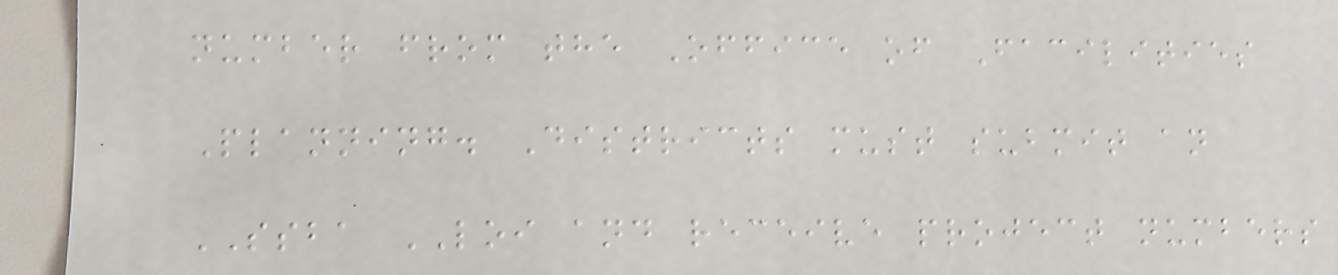number from the Office of Facilities
Planning. Districts must submit an
SSBA LOI and receive project numbers
